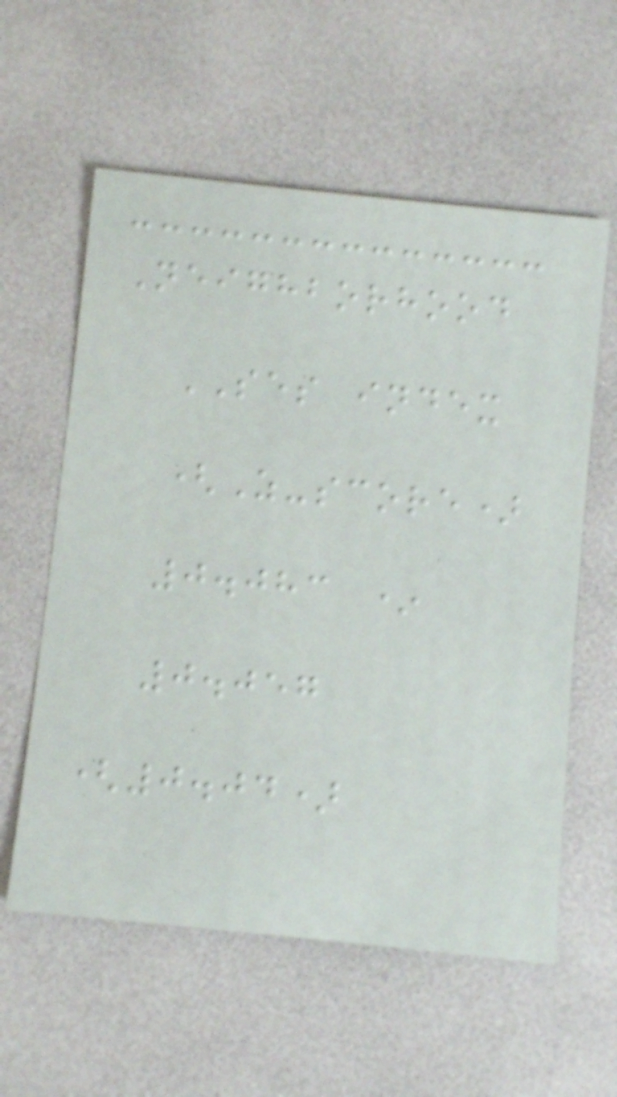Neighborhood
SES index
(Z-score)
0.083 *
0.057
(0.04)
